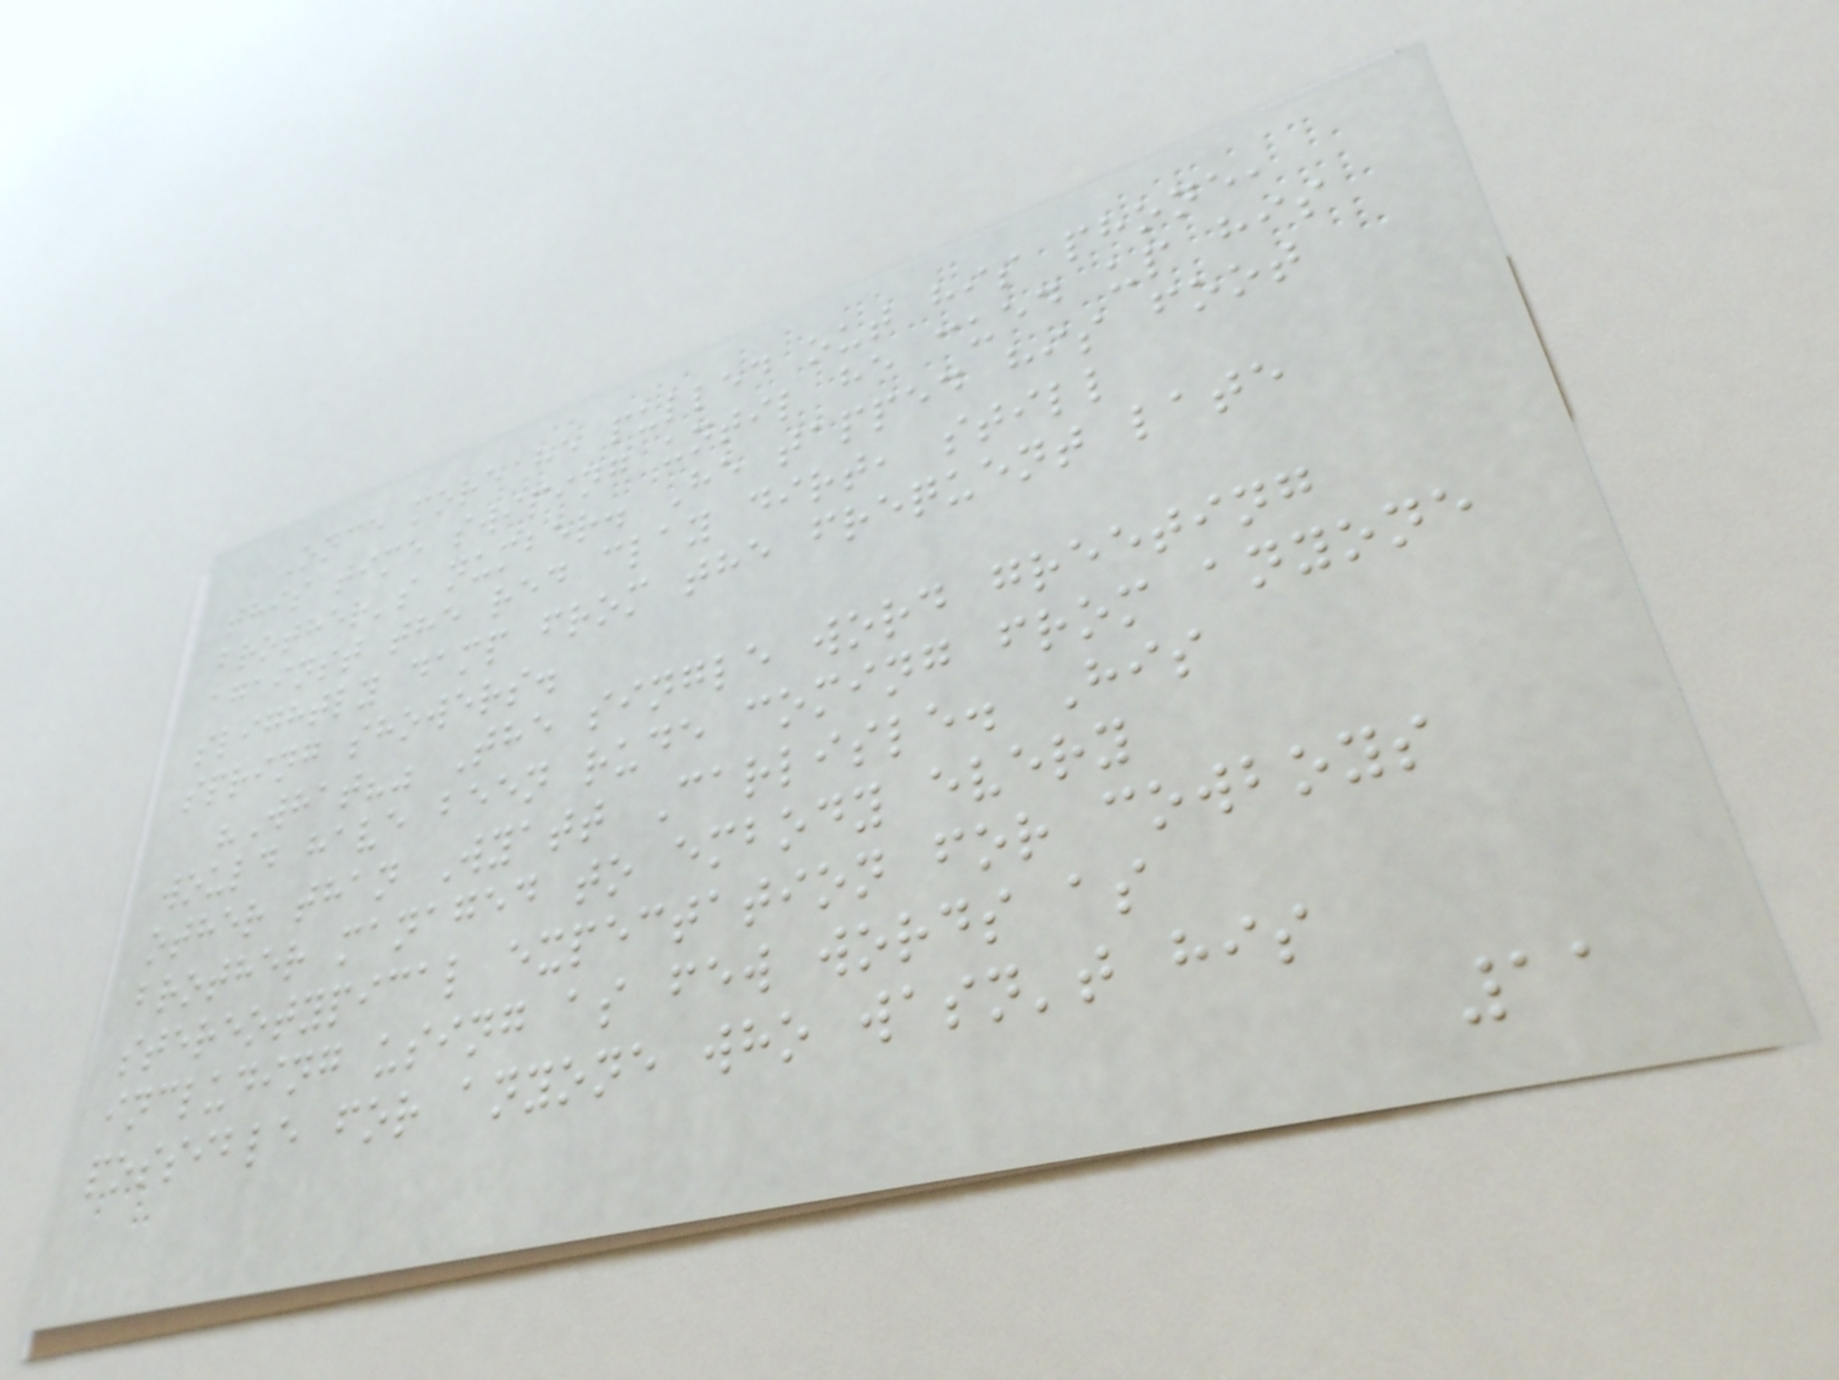Once more he pulled out his phone,
this time swiping until he cued up his
brother's number. He tapped his foot
against the red clay dirt, still
slightly damp from the frequent late
spring showers.
"What?" The single word greeting
would have been rude coming from anyone
other than Wyatt Carlisle. His
brother managed to embody every
stereotypical expectation for cowboys
including using as few words as
possible for anyone who wasn't his
11
